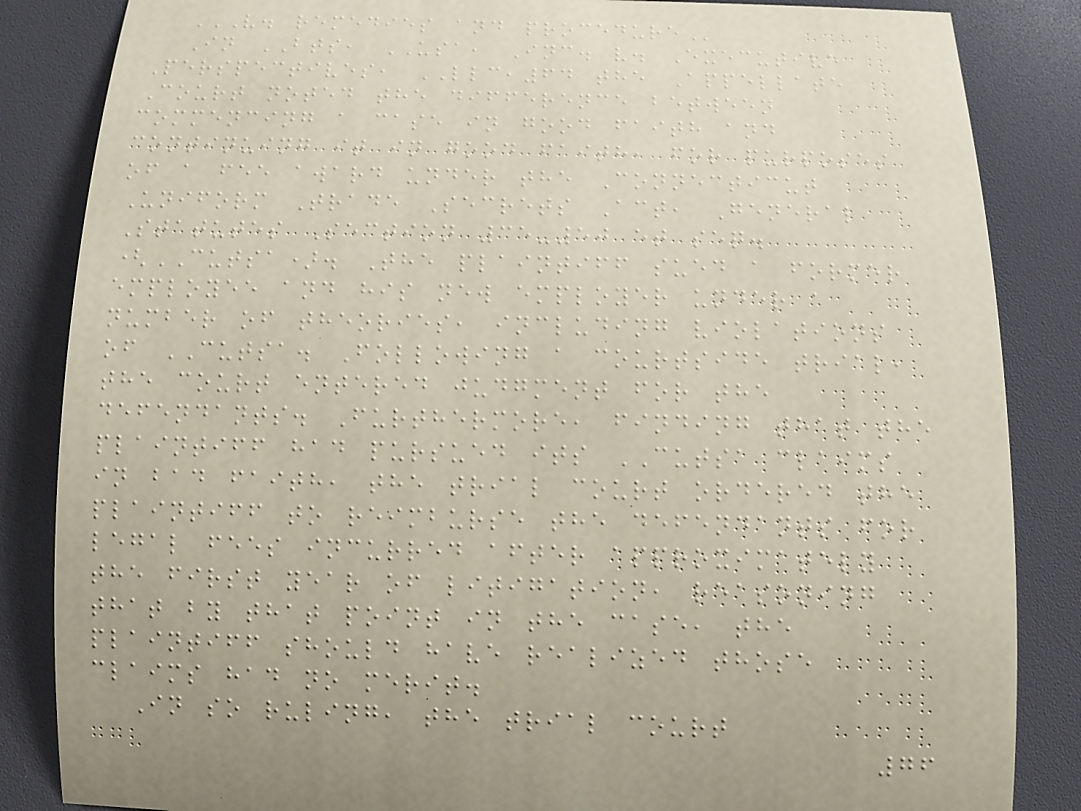V. REMEDIES AND PROCEDURE
In BTS, USA, Inc. v. Executive
Perspectives, LLC,64 the Appellate
Court noted the difference between
commencing a case in good faith and
continuing it in good faith, for purposes
of a fee award under the Connecticut
Uniform Trade Secrets Act, General
Statutes Section 35-50 et seq.
(CUTSA). The plaintiff sued a former
employee and his new employer under a
number of theories, including violations
of CUTSA. Following a courtside trial,
the court entered judgment for the
defendants. Furthermore, finding that the
plaintiff had pursued its CUTSA claims
in bad faith, the trial court ordered the
plaintiff to reimburse the defendants for
legal fees incurred after approximately
the first year of litigation, reasoning
that by that point in the case, the
plaintiff should have realized those
claims had no merit.
In so ruling, the trial court
76
